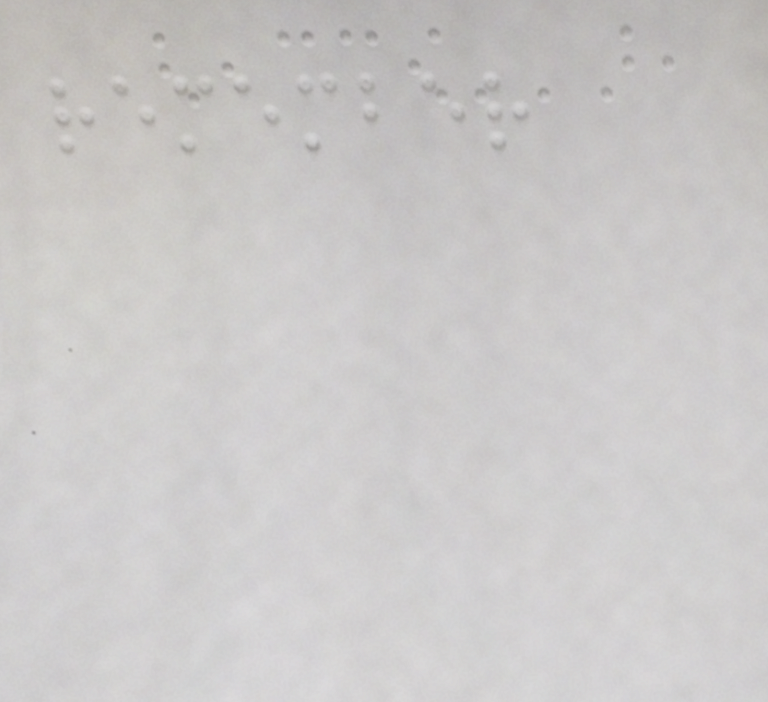remember
